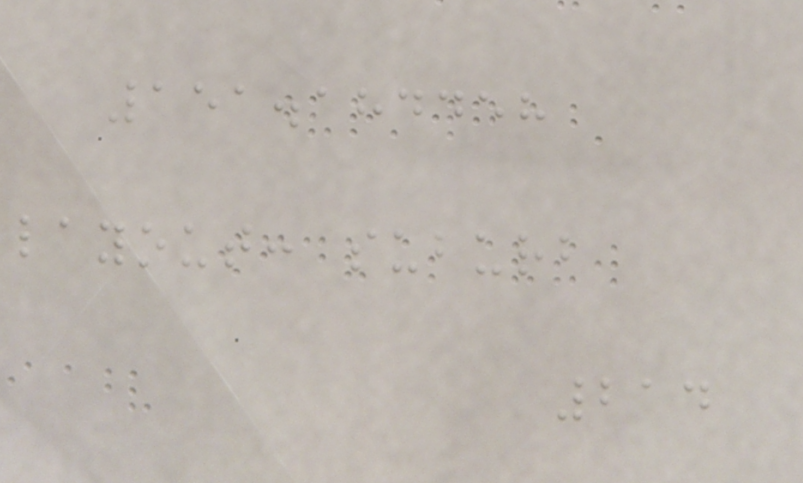151.184458
layout: suburb
214
